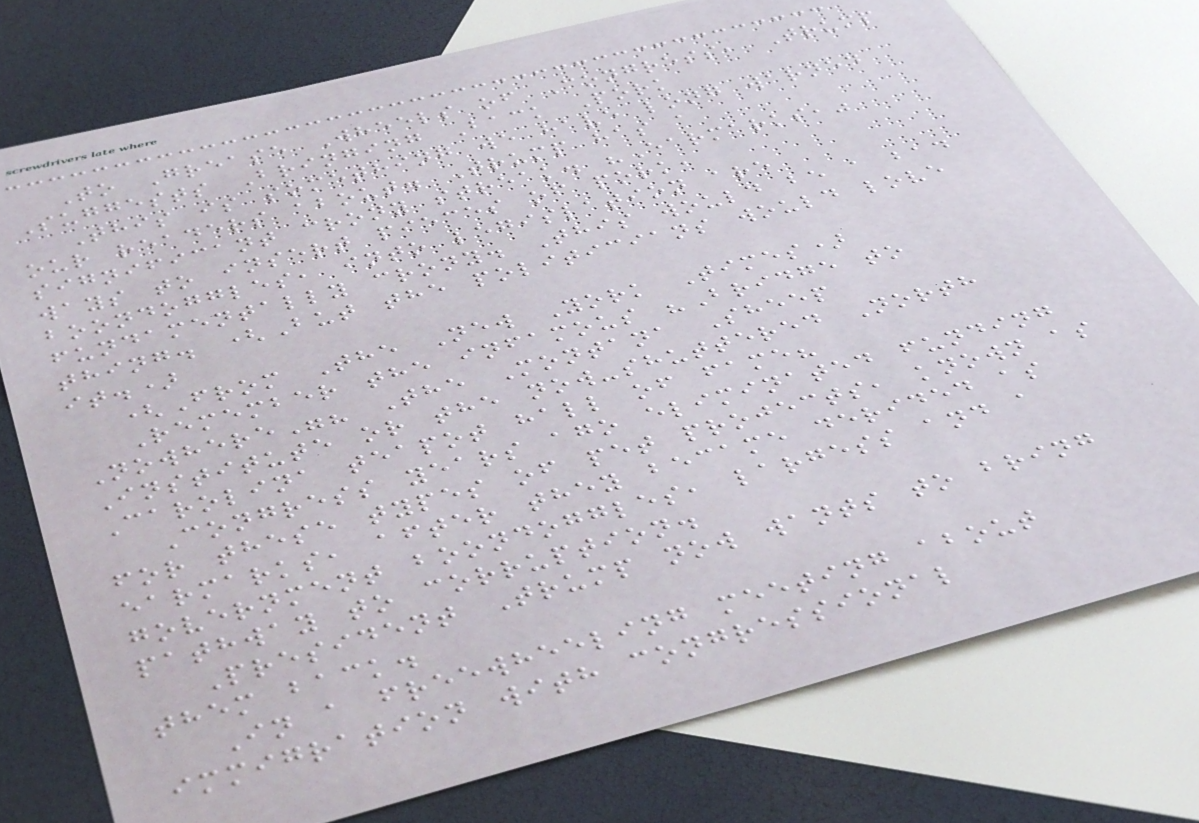To Grease Wheels of Congress, Trump
Suggests Bringing Back Pork
This is something we have long warned
our readers about. Trump has a
significant crony streak. "Earmarks,"
ways to insert pieces of pork,
boondoggles, into legislation are
fundamentally crony. This would be a bad
thing. (But the politicians would love
it.)
(From The New York Times)
Remember the infamous "Bridge to
Nowhere"? The Montana Sheep
Institute or the now-shuttered North
Carolina teapot hall of fame?
Congress years ago eliminated funding
for these types of pet projects, known as
earmarks, after they became derided as
government boondoggles, largess and a
pathway to corruption.
President Trump now wants to bring
them back.
In a freewheeling meeting about
immigration with congressional
